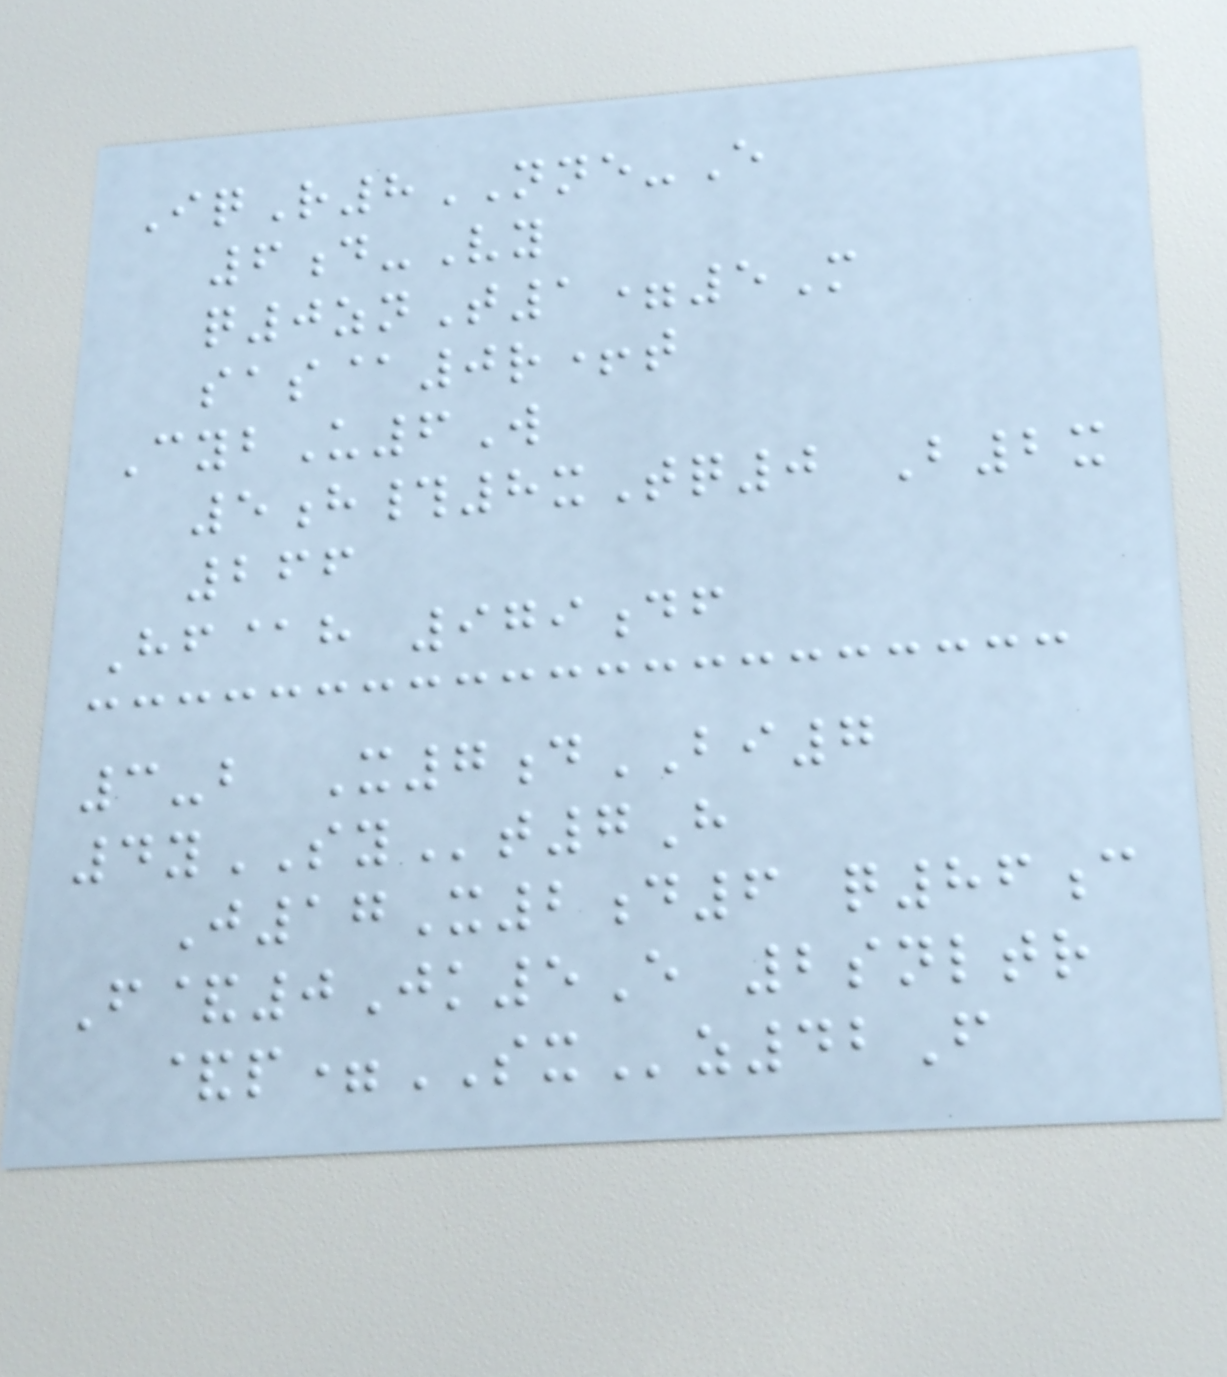IqR8NNE-E
6d-Vy
q0znT1=5M
sas@0r+t
CybU6W
5h#8xTq0 B2x
266
Hf@h 979df
3-b X7dBI7
4ySYt7H
J17X2d6 q86c
F&0Jk5E 2snltr
&p=SXz42F
